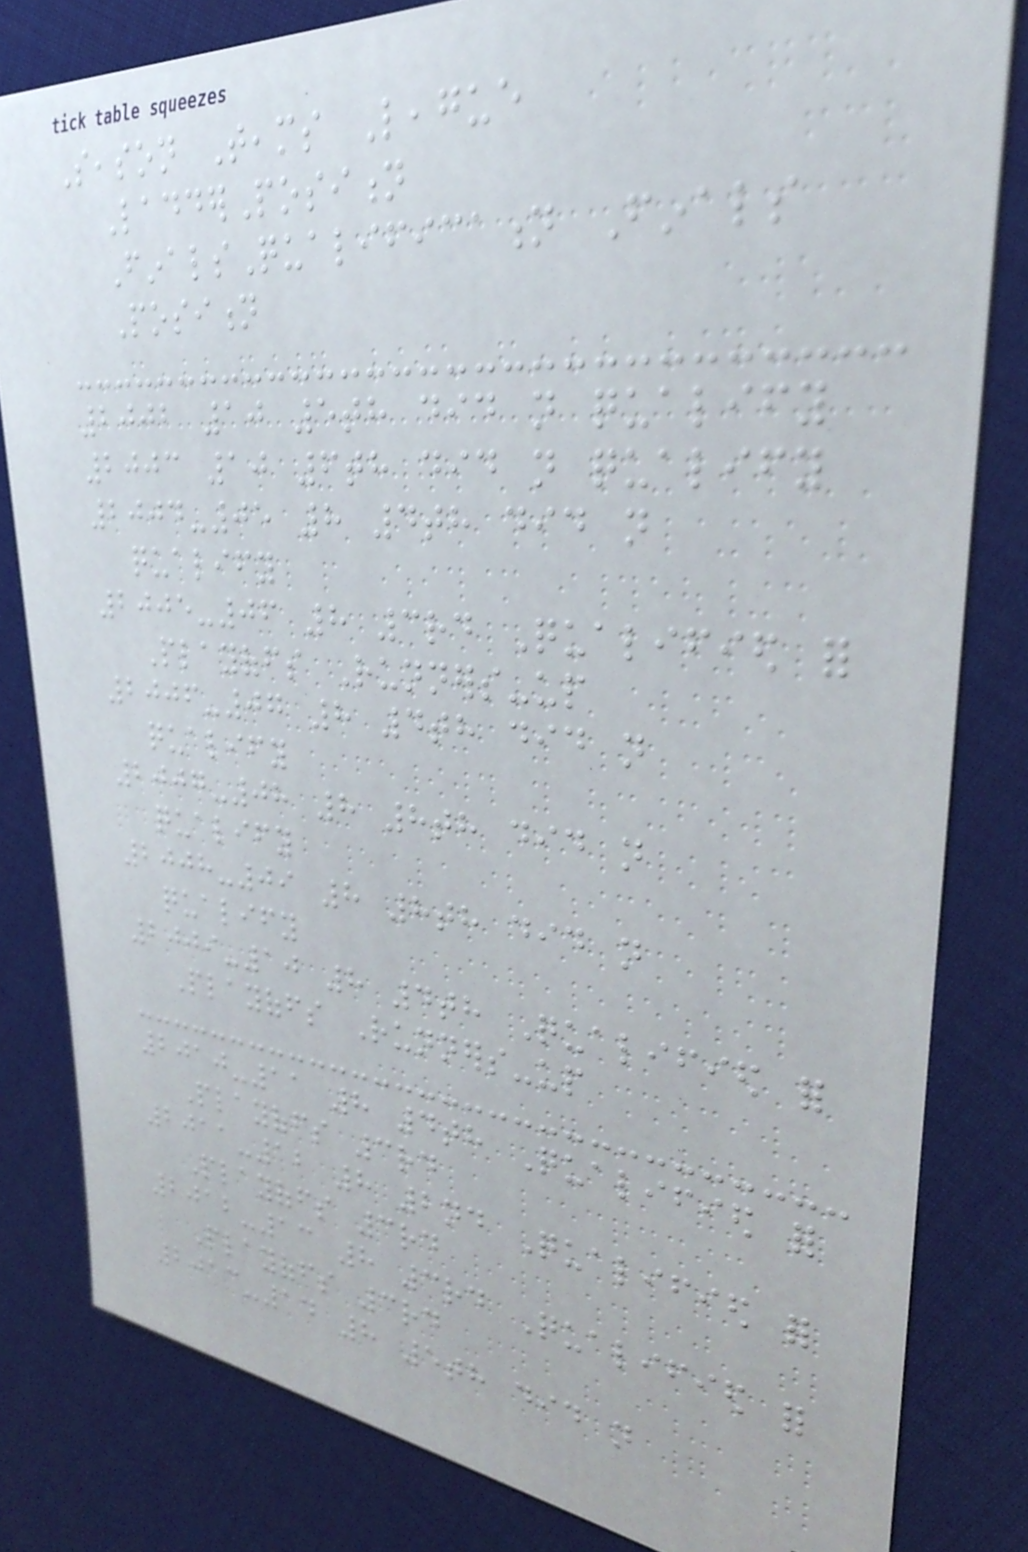Season Teams League
LadderPosition
FinalsQualification Finals
Position
2002 10 5th did not qualify
2003 10 6th did not qualify
2004-05 8 4th did not
qualify
2005-06 8 3rd Qualified for
Playoffs Runners-up
2006-07 8 4th did not
qualify
2007-08 8 8th did not
qualify
2008-09 8 8th did not
qualify
2009-10 8 4th Qualified for
Playoffs Runners-up
2010-11 8 4th Qualified for
Playoffs 3rd
2011-12 8 2nd Qualified for
Playoffs 3rd
2012-13 8 3rd Qualified for
Playoffs 3rd
2013-14 8 5th did not
